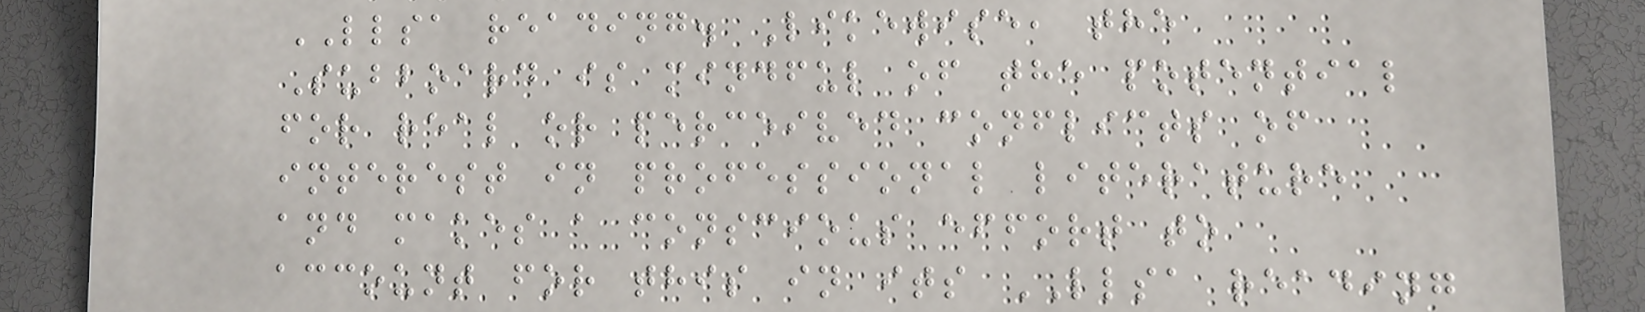LLSA reading. Likewise, the
Subboard is mindful of the potential
for real or perceived conflicts of
interest in professional literature
and makes a conscious effort to
account for this in its LLSA reading
